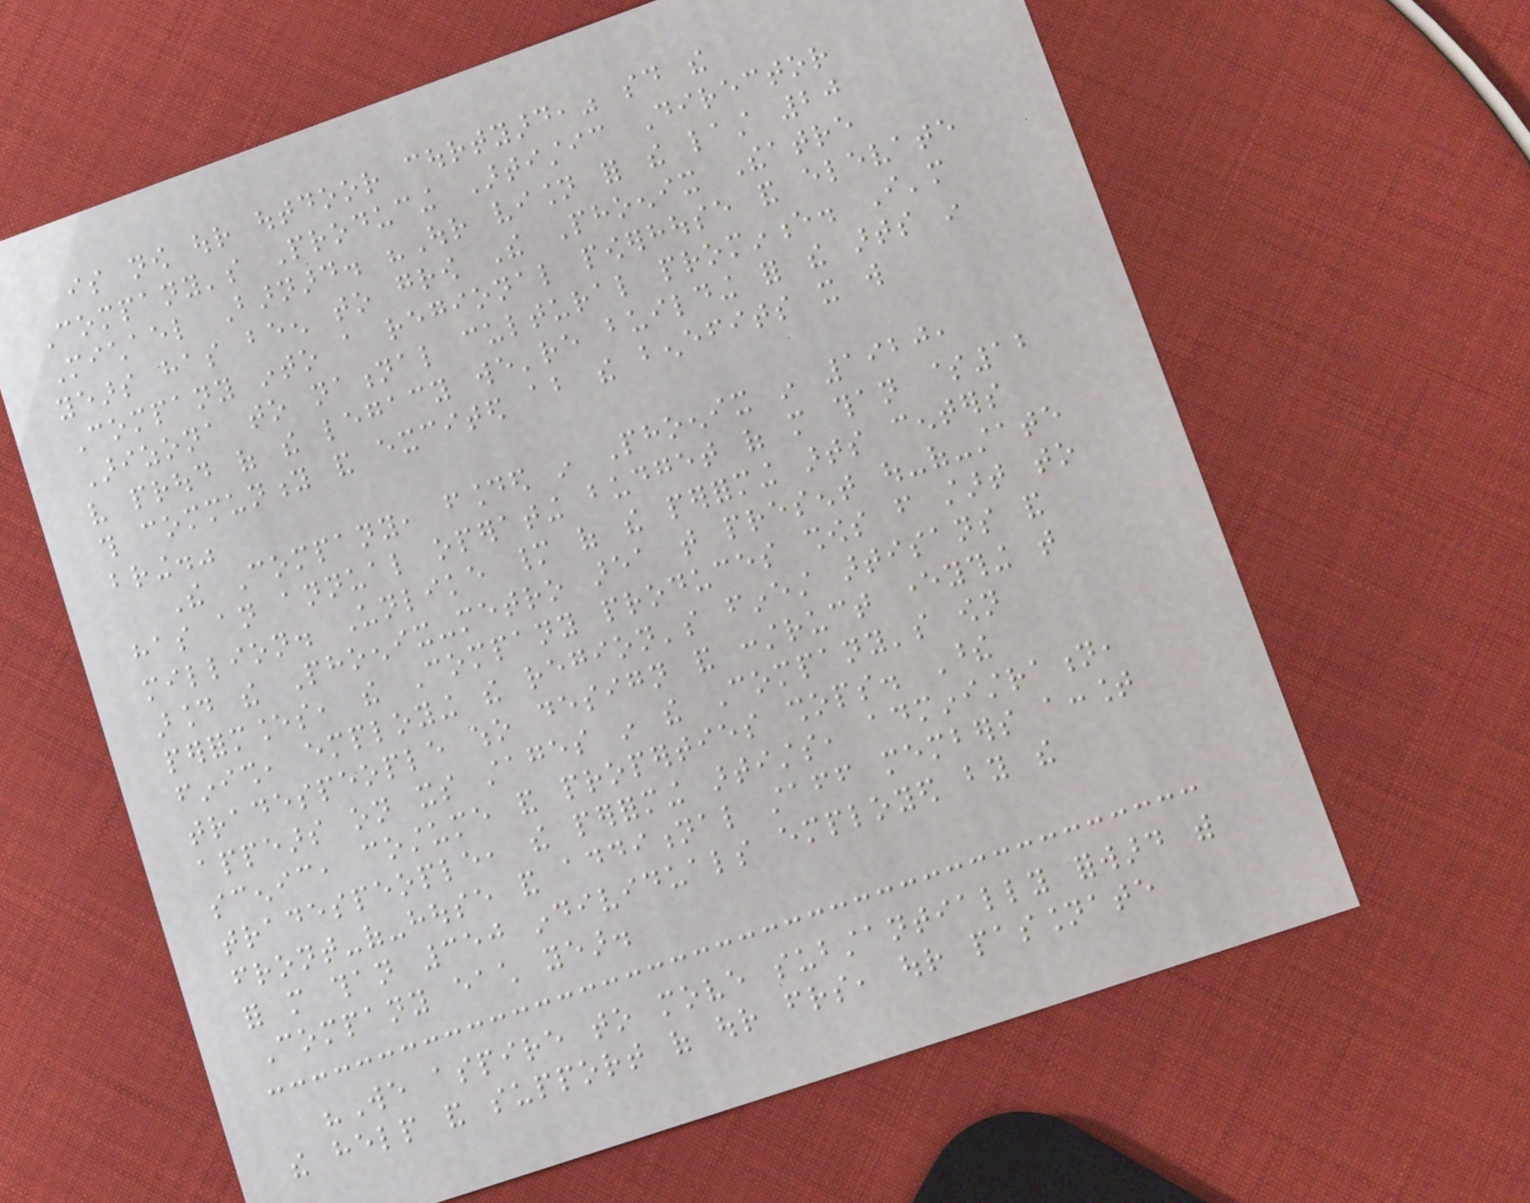is now our outdoor courtyard," said the
Company's Producing Artistic Director
Michael Barnard. "Our vision for the last 20
years has been to grow The Phoenix Theatre
Company into a regional powerhouse and elevate
Arizona to national cultural prominence. I'm
very proud of the legacy we're building for the arts in
this community and excited about the benefits it will
bring."
The Company, founded in Phoenix in 1920,
has an annual operating budget of more than $12
million. Unlike many of the performing arts centers
around the Phoenix-metro area that present out-of-state
performances, the Company produces shows from start to
finish, employing the region's finest artisans and
tradespeople who design and construct everything that
appears on its stages in the Company's own
scenic, costume and properties shops. These
tradespeople, the performing artists, administration,
front-of-house and additional staff members account
for more than 350 individuals employed by the
Company each year.
"We aspire to move substantially forward with
the help and support of our friends, our passionate
